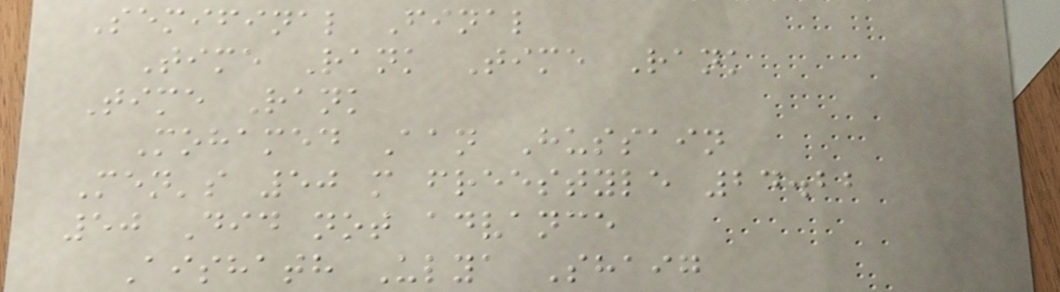Semifinal Final
Time Rank Time Rank
Time Rank
Mohamed Aan Hussain
Men's 50 m freestyle 24.22
50 Did not advance
Aishath Ulya Shaig
